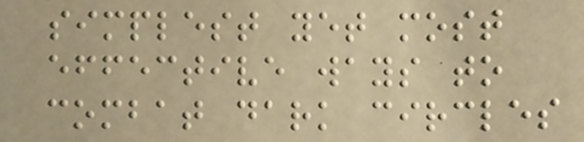simplest yet most
effective ways to
combat dark circles
